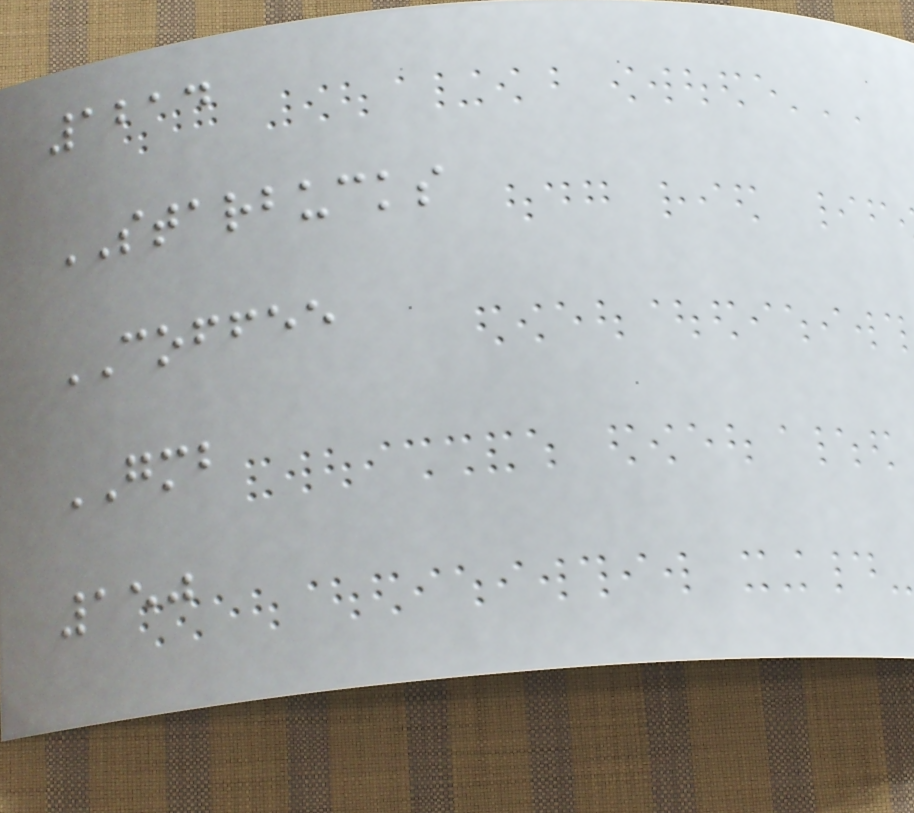1214
STARBUCKS
COFFEE
GMB
150
